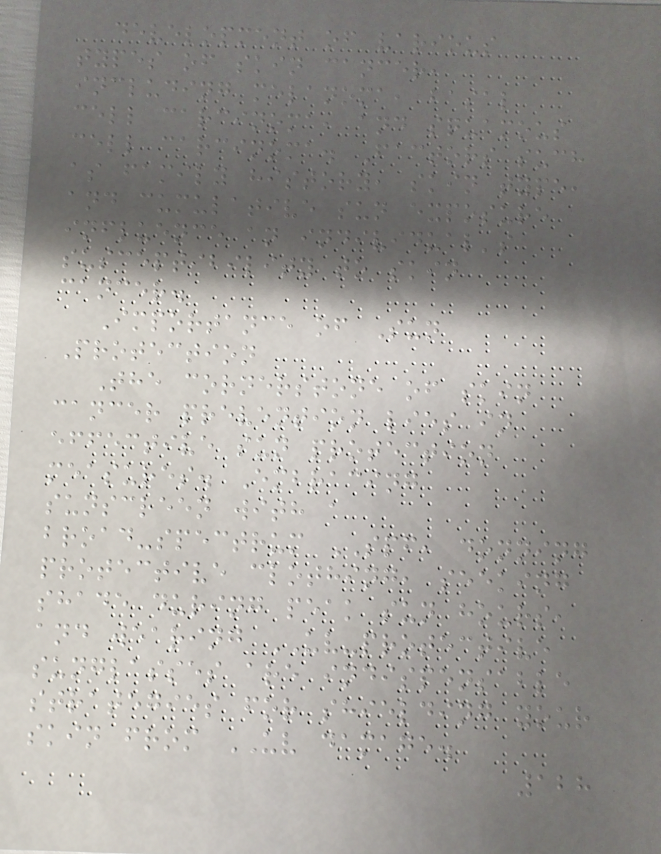development of various
types of skin cancer,
including melanoma, basal
cell carcinoma, and squamous
cell carcinoma. Factors such
as family history, skin type,
and cumulative sun exposure
influence an individual's
susceptibility to skin
cancer.
Importance of Sun
Protection
The cornerstone of skin
cancer prevention lies in
effective sun protection
measures. Embracing
sunscreen with a
broad-spectrum SPF, donning
protective clothing, seeking
shade during peak sun hours,
and wearing UV-protective
sunglasses are indispensable
strategies for shielding your
skin from UV damage.
128
